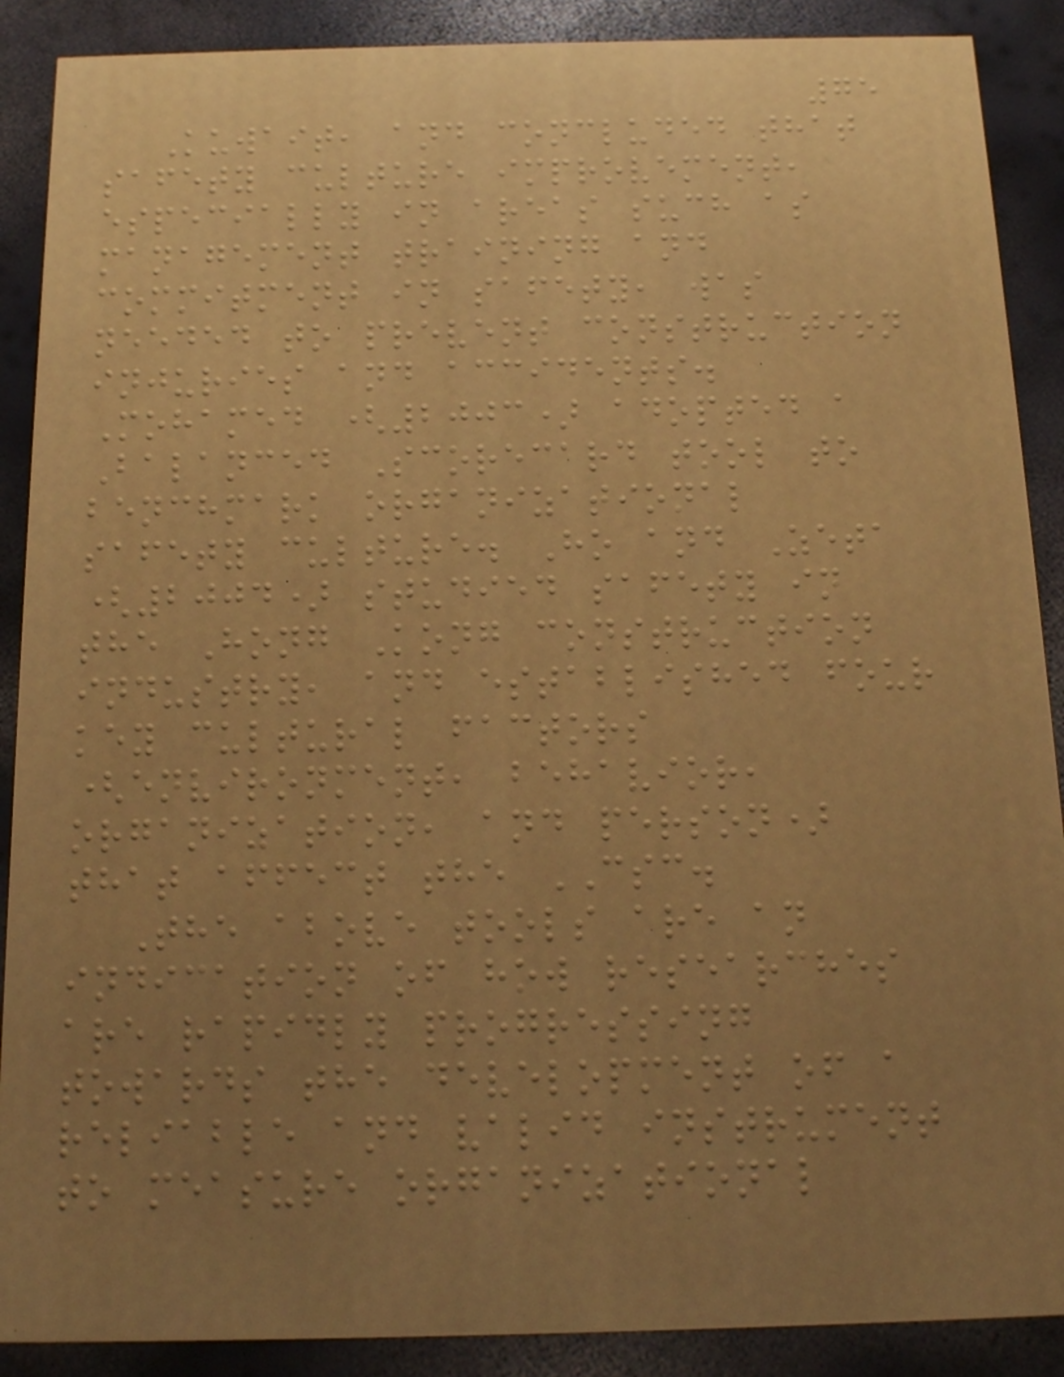75
Kuwait, and concluded that
safety culture improvement,
especially in areas such as
management training and
commitment in safety, was
needed to prevent construction
injuries and accidents.
Mohamed (2003) adopted a
Balanced Scorecard tool to
benchmark organizational
safety culture. Ho and Zeta
(2004) studied safety in
the Hong Kong construction
industry, and established four
key cultural factors
(environment, behavior,
organization, and person)
that affect the CSC.
The above tools are an
indication of how researches
are rapidly progressing
towards the development of a
reliable and valid instrument
to measure organizational
